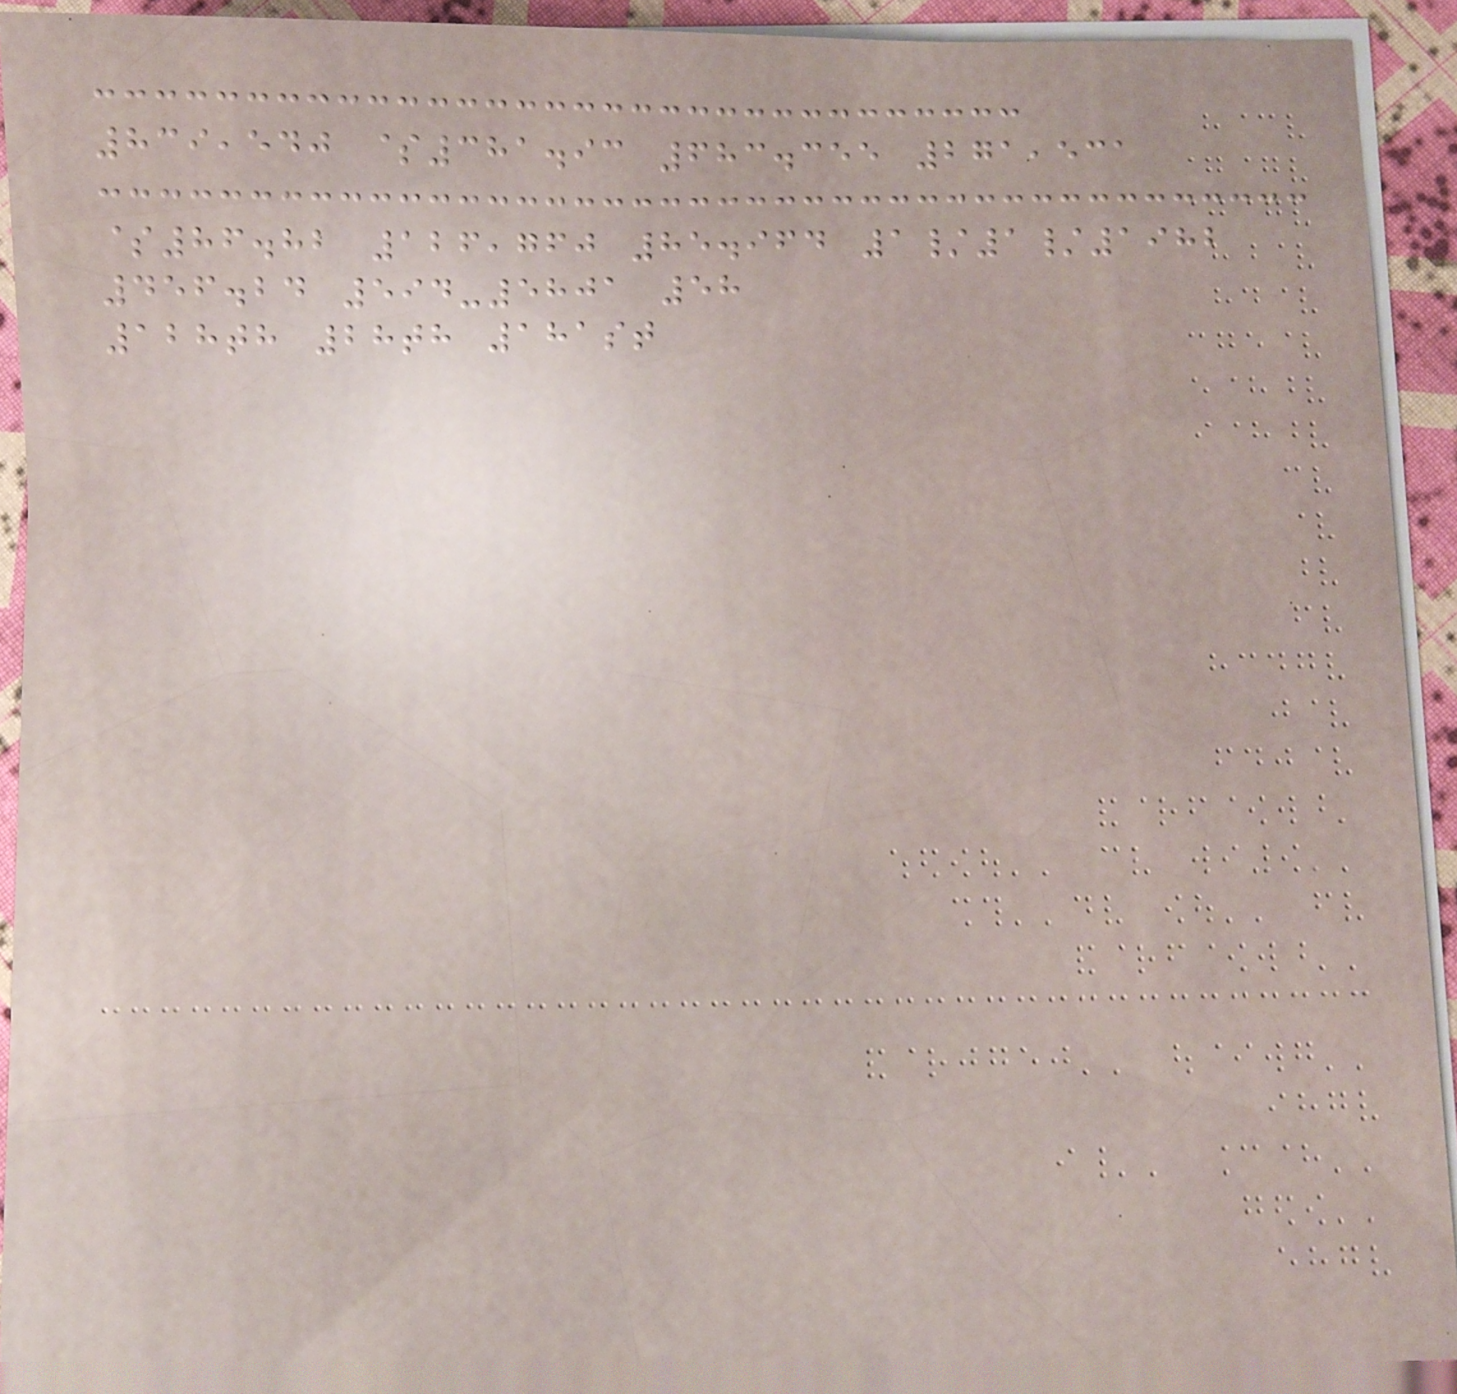839,540 $381.93 683.355 271,531
$86.82 126,760 85.964 1/1/1982
456.24 594-5801 58
128th 28th 181st
